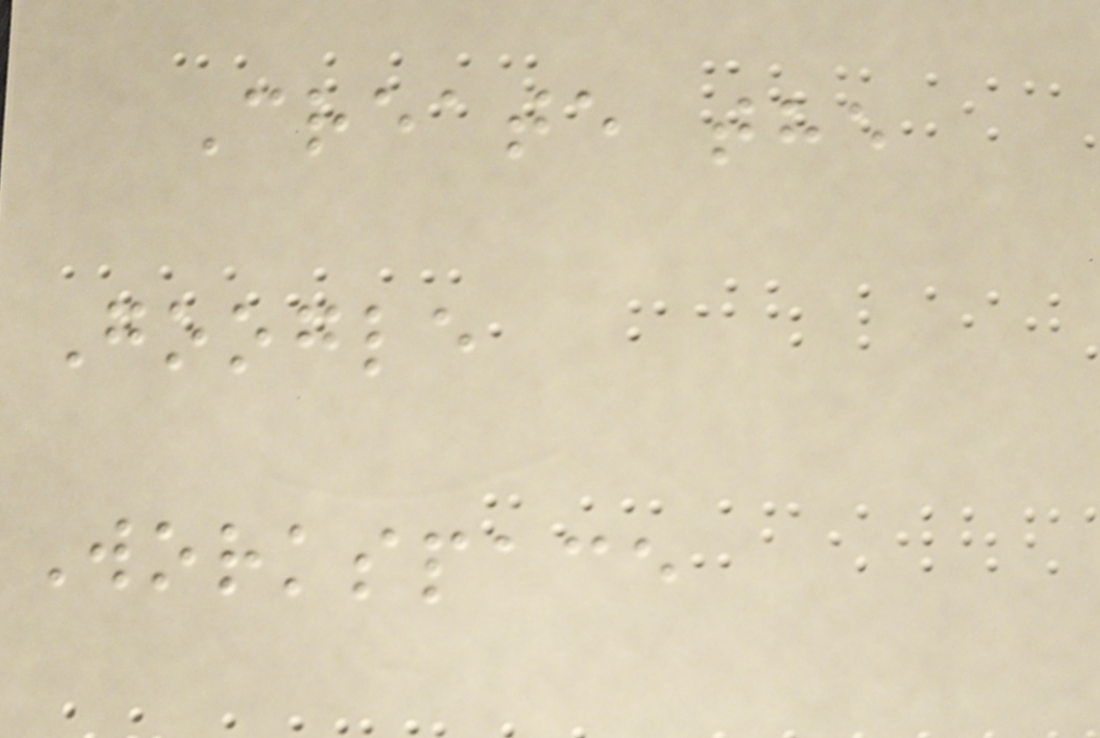Create the
Google
Workspace
